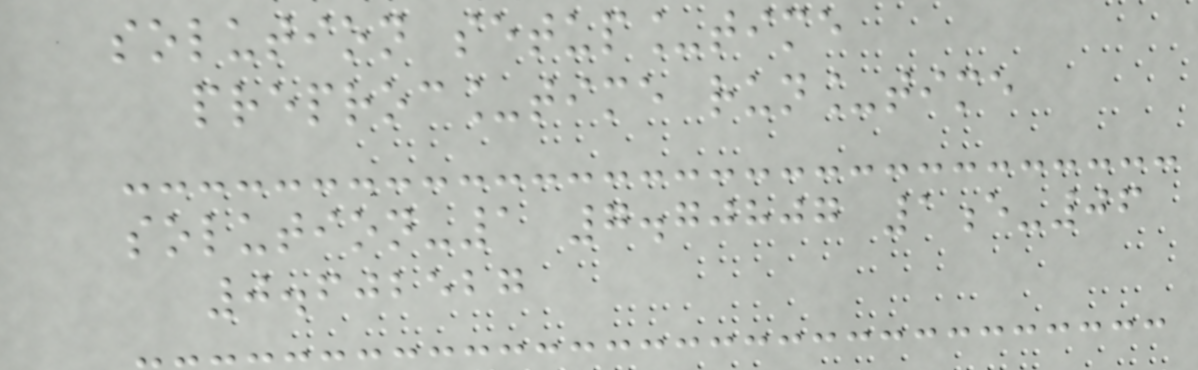solution setup_time
preproc_time run_time
solution-1 7.70807 1e-06
0.602527
